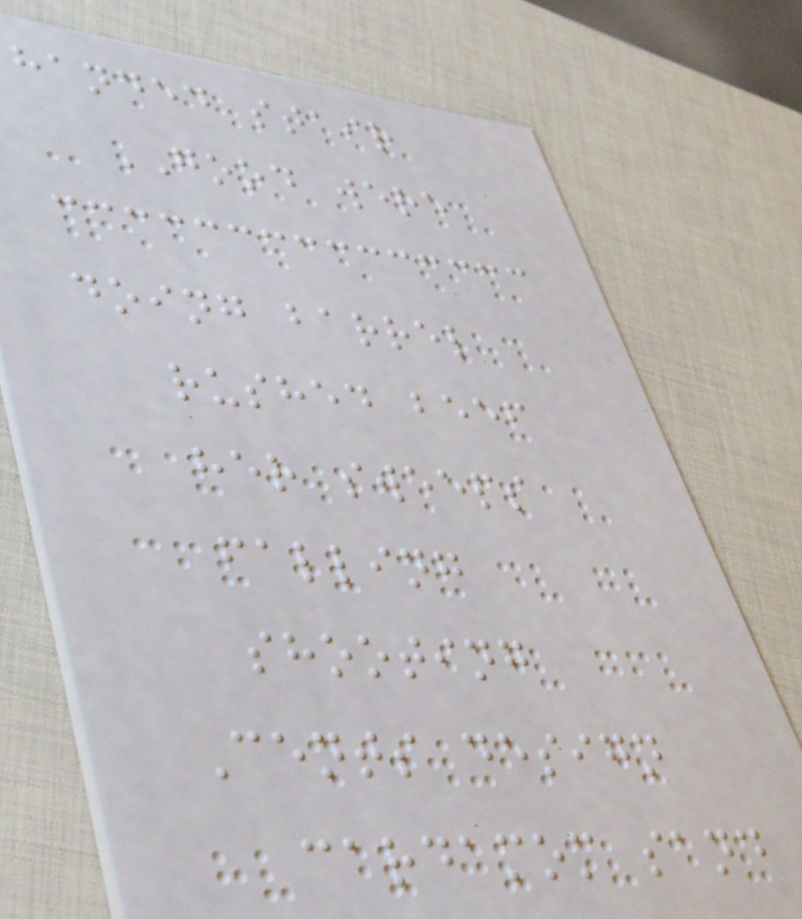handed stair
GOOD were
doing barrel
rushed beef
her sweeps
falling
shooting
Cents design
cardamom sand
